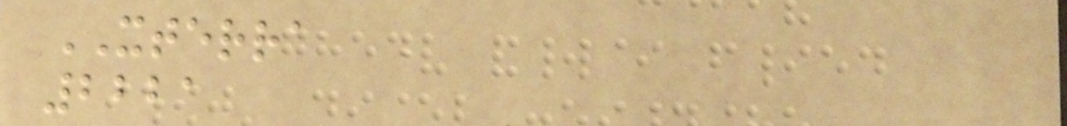XTERRA
2221
